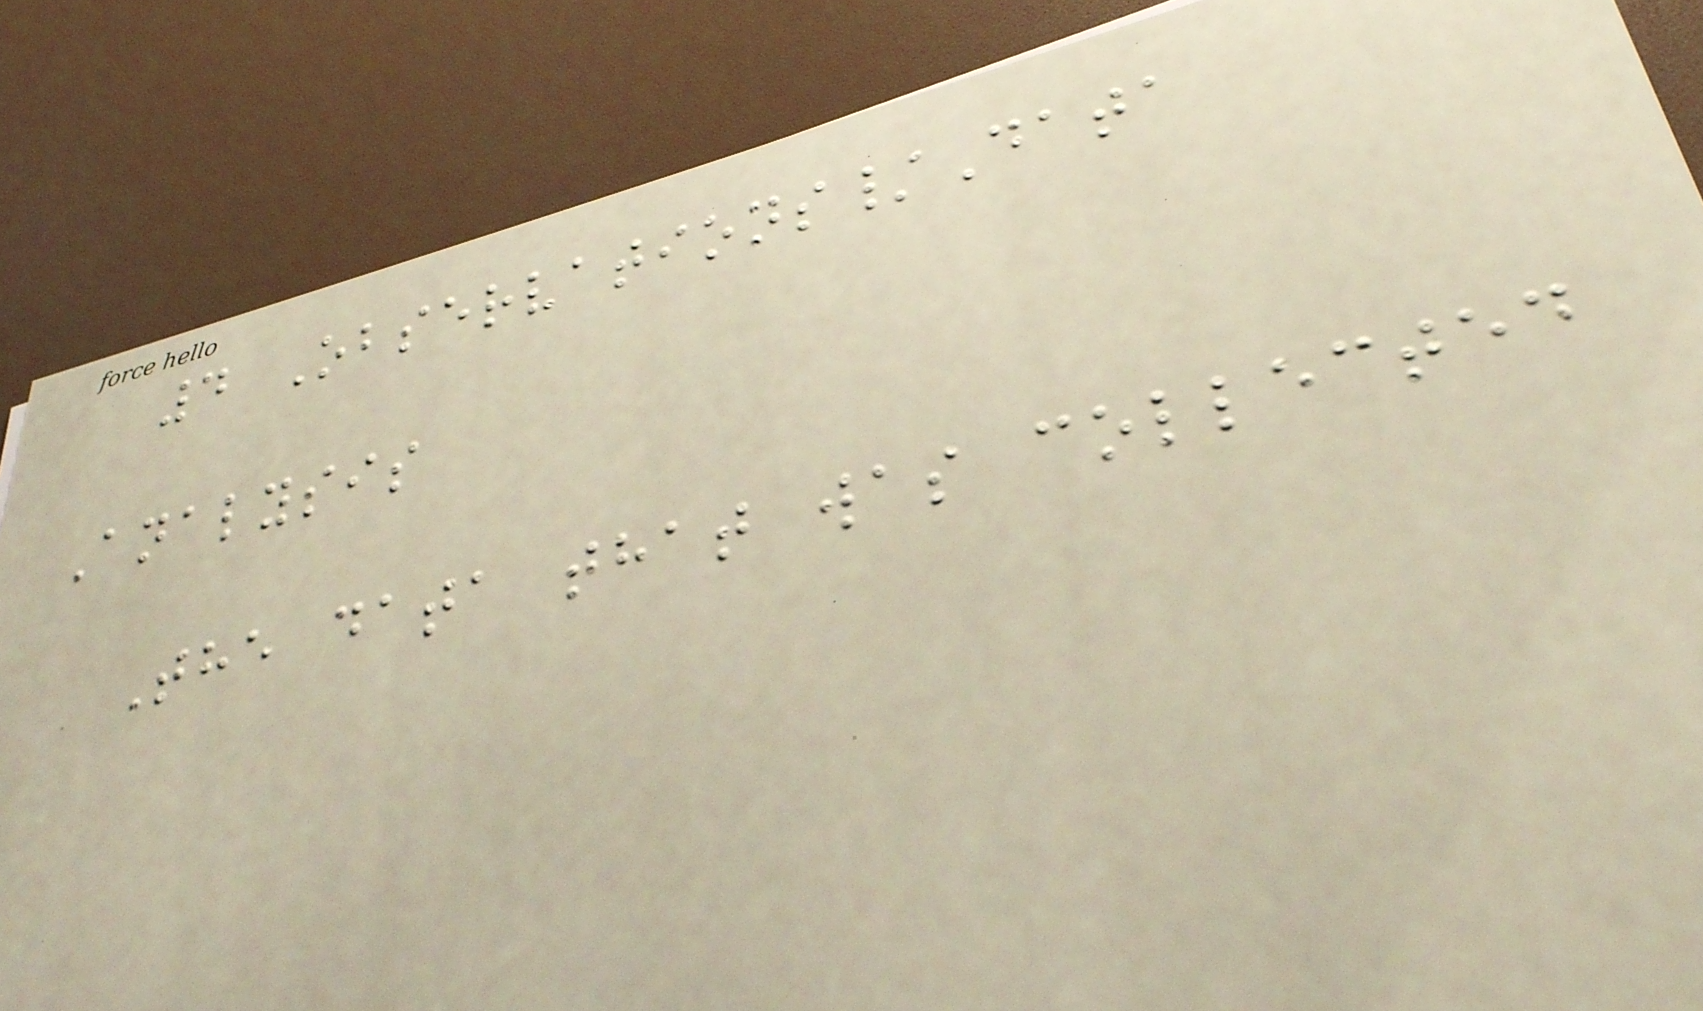4 Observations/Data
Analysis
The data that was collected
